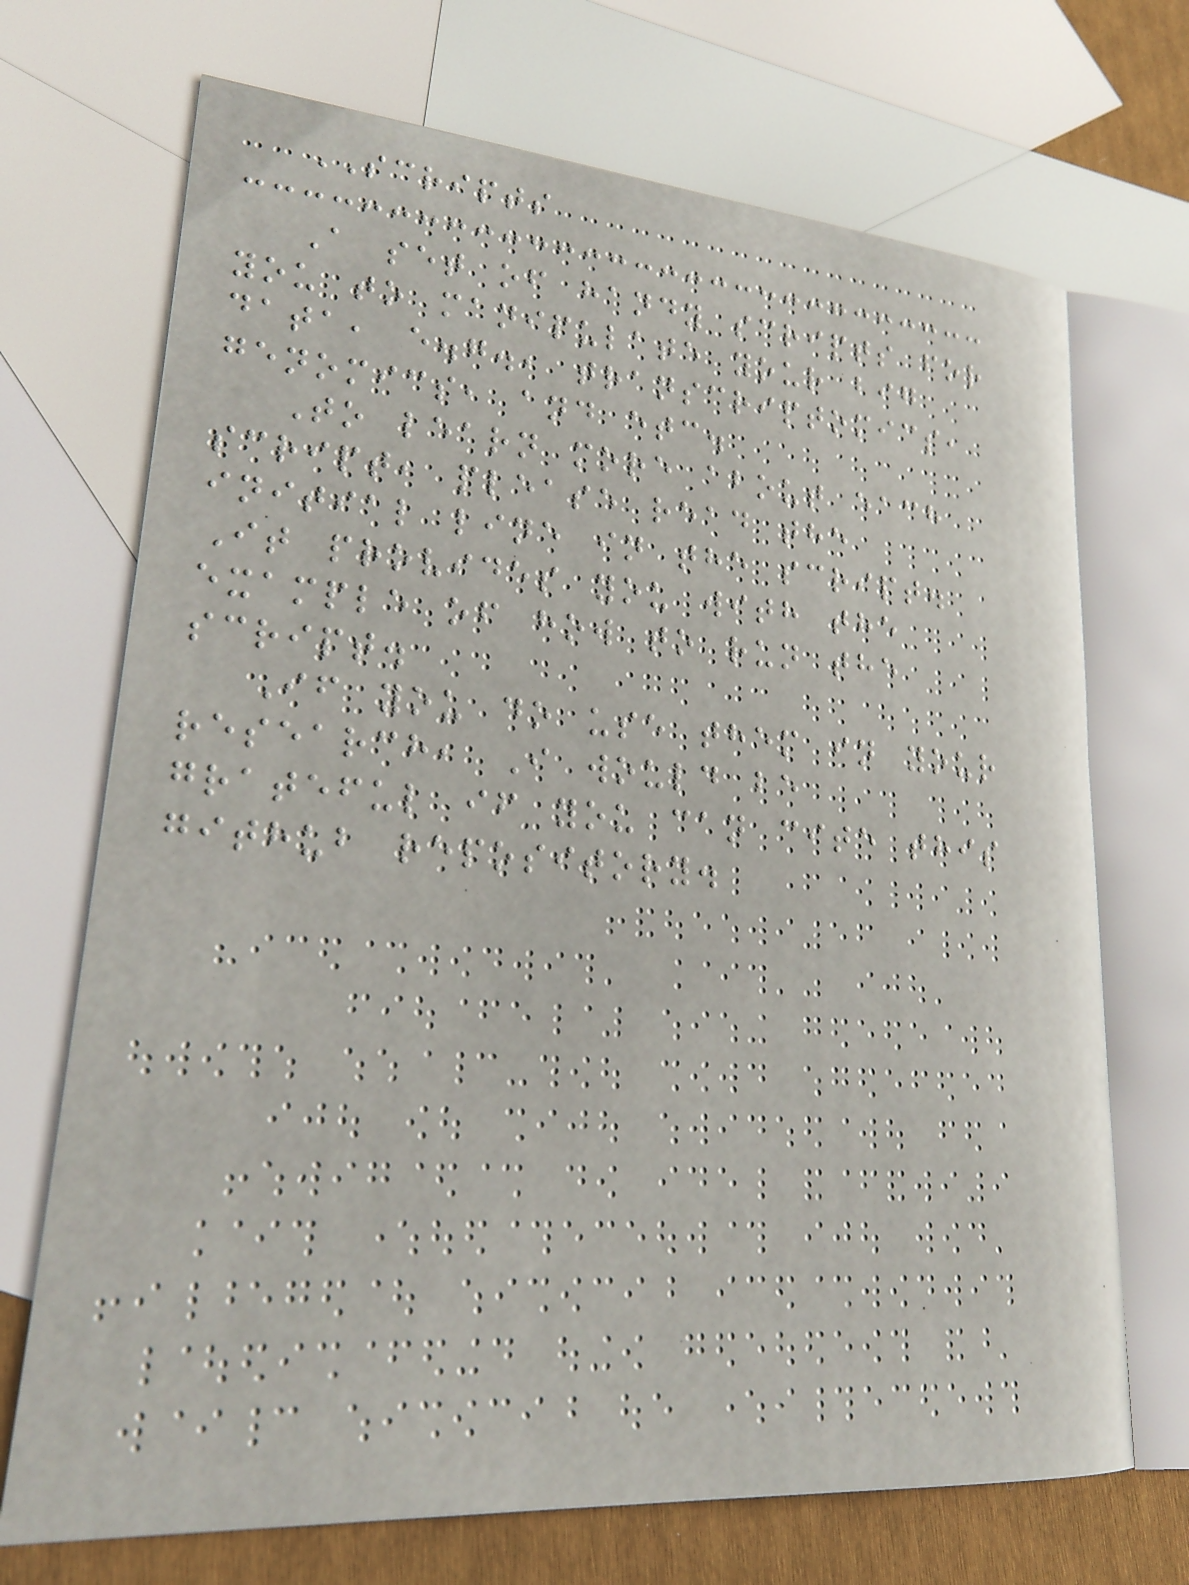SCRIPTS
A set of handy scripts for
you to manipulate your big
data, e.g., transcriptomics,
genomics, and etc.
To learn more about each
script, please read the
initial line in the script.
It provides you with the
example of how to run the
script.
If you do use them in your
research, I would be
grateful if you can cite this
github repository.
